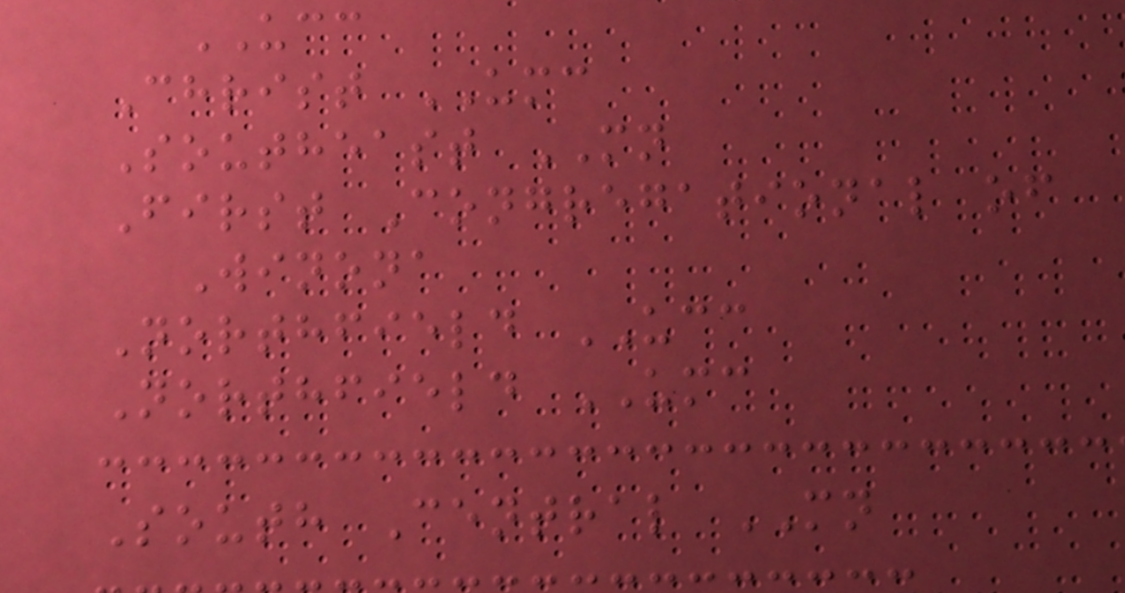UCC
Christ UMC
Southeast MN
First Congregational of
Winona
Northfield UCC
Northfield UMC
South Central MN
